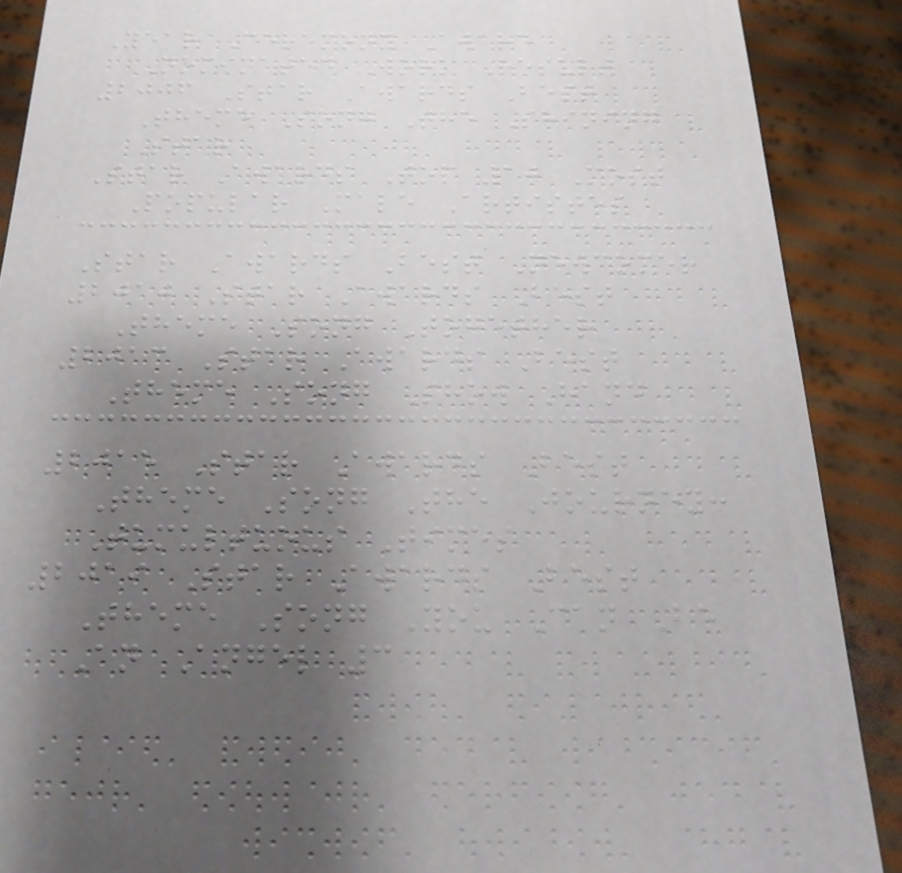Year Ceremony Award
Nominated Work Result
2006 Star Awards Best
Theme Song The Shining
Star
Star Awards Top 10 Most
Popular Male Artistes
Star Awards Best Newcomer
2010 Star Awards Best
Theme Song Together
2013 Star Awards Best
Theme Song Show Hand
2015 Star Awards Best
Theme Song The Journey:
Tumultuous Times
2019 Star Awards Best
Theme Song You Can Be
An Angel 3
